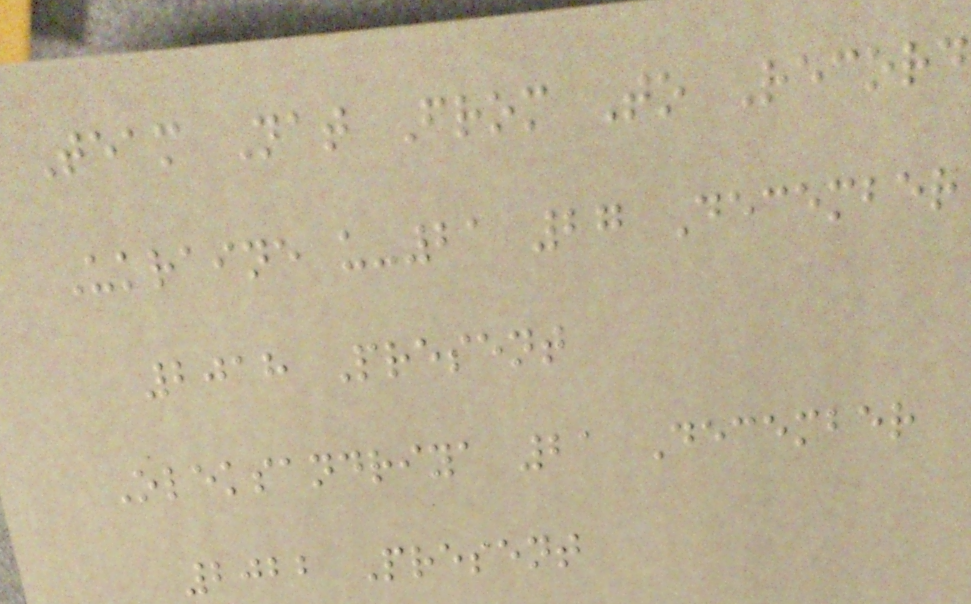Team Nat From To Record
Ukraine u-21 27 December
2018 Present
Oleksandriya 21 December
2022 Present
